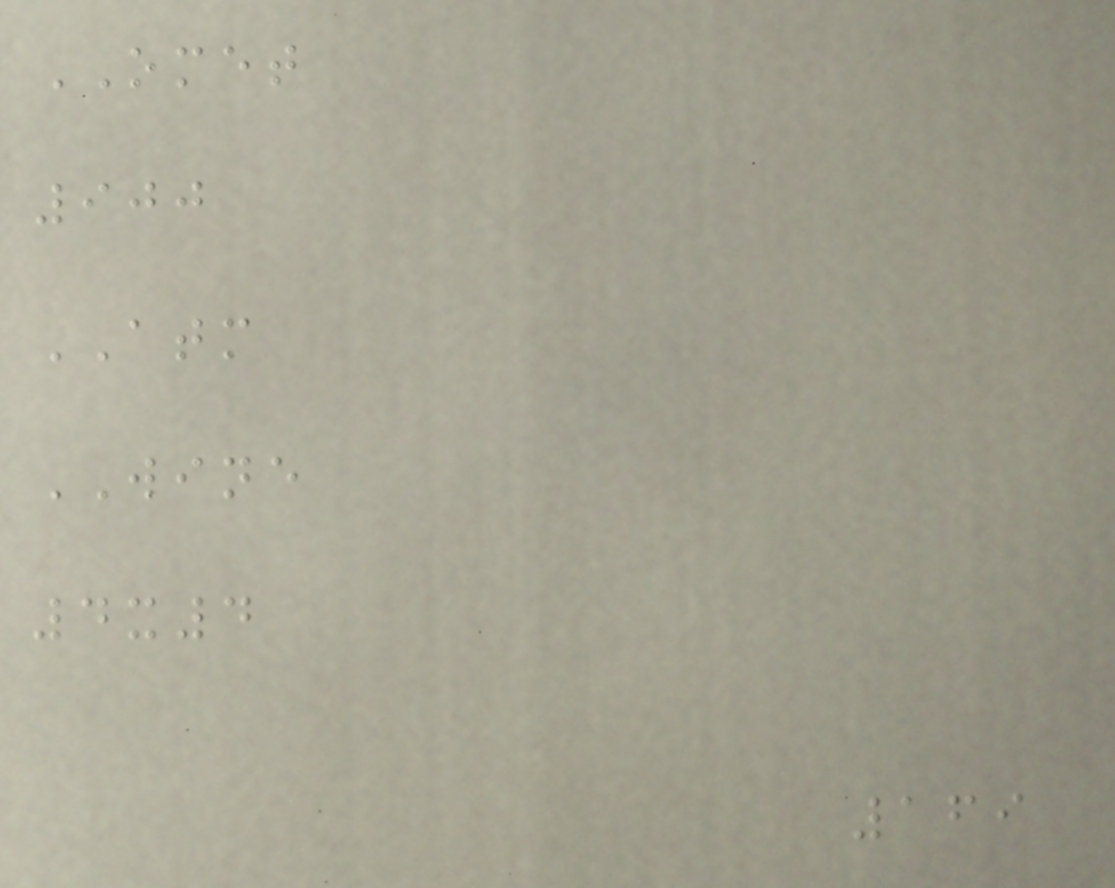OMET
900
ATM
WINE
4x4
169
